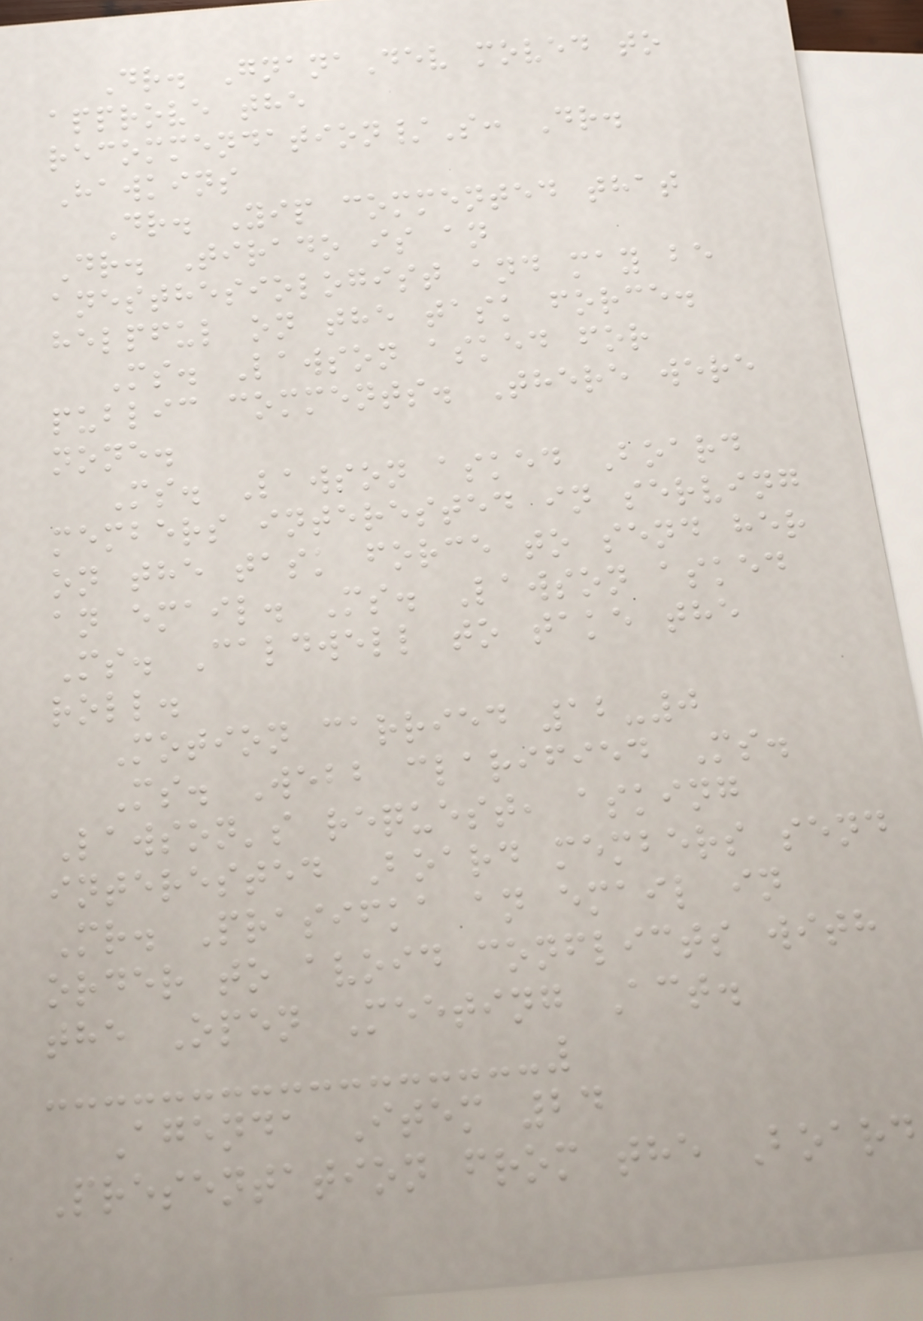Dr. GnanaDev moved to
approve the
recommendation/S: Dr.
Hawkins
Dr. Yip commented that
Dr. Tirado is an
anesthesiologist and may be
helpful on the task force.
Ms. Lawson asked for
public comments. There were
none.
Ms. Lawson asked Board
members interested in serving
on the task force to send her
an email. Ms. Lawson asked
Ms. Caldwell to take the
roll.
Motion carried 12-0
Ms. Webb clarified Ms.
Lawson's request, asking
interested Board members send
Mr. Prasifka an email in
order to avoid conflicts with
the Open Meeting Act.
Agenda Item 24
Presentation from the Board
